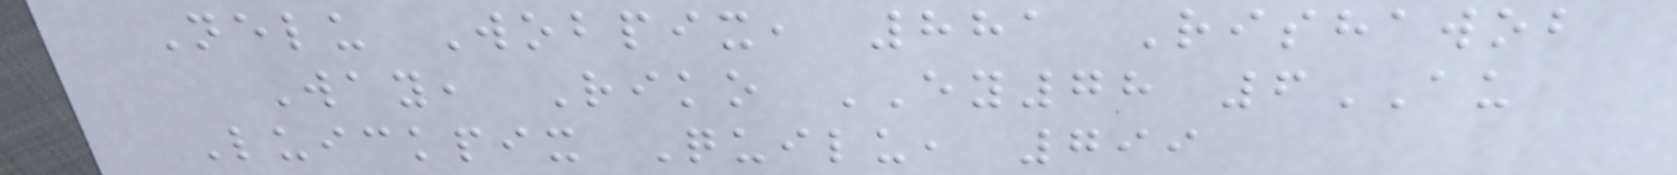Nelu Wobpix, 881 Rishawob
Way, Riko EY78 6AU
Luickpix Quilu, 799
